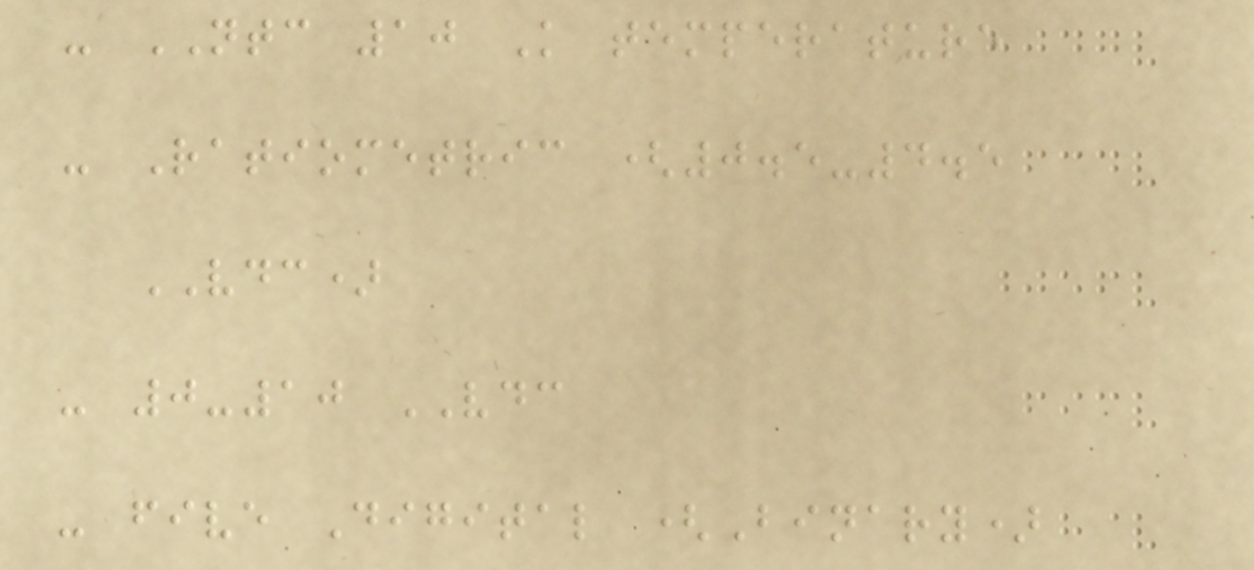- NTC 10 K temperature
- Ratiometric (0.5-4.5
VDC)
- 0-10 VDC
- five Digital (Binary)
